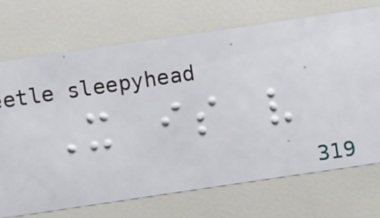It is very
